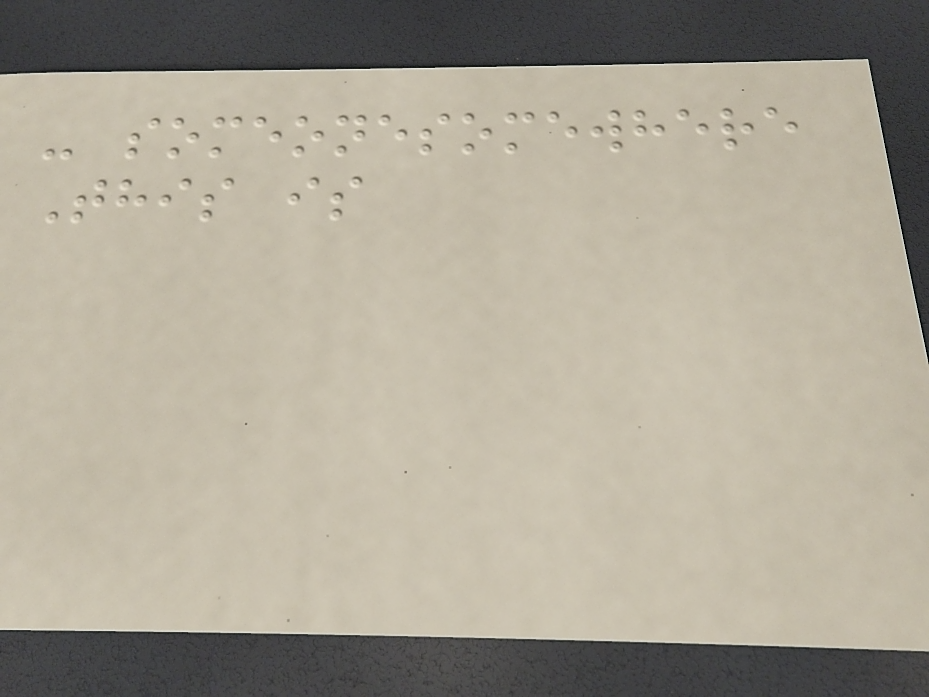- someonesomewhere
This is
